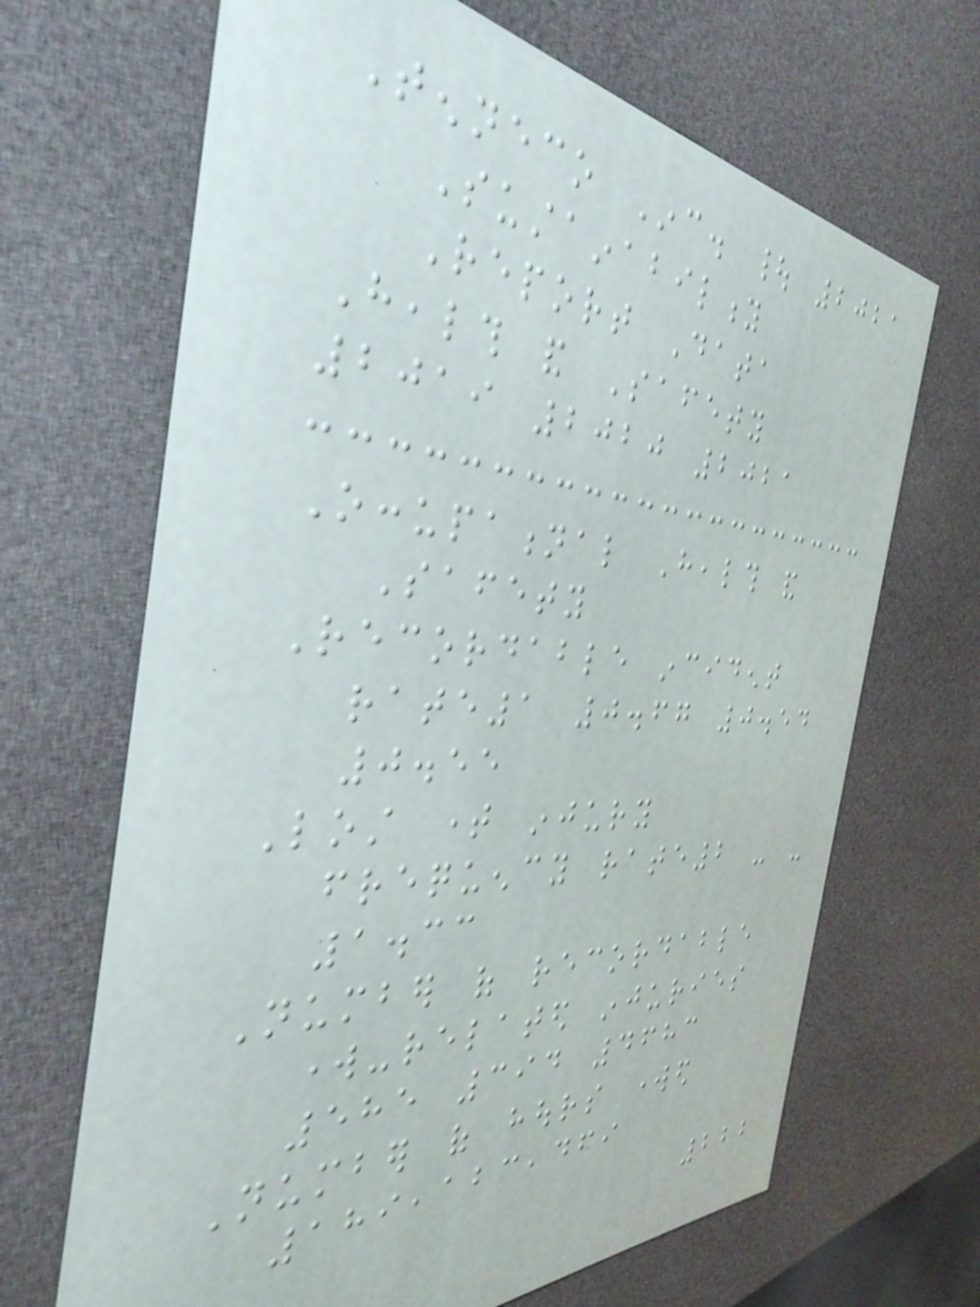Tenneco Inc. | 2021
Sustainability
Report Data
Health and Safety
2019 2020 2021
Occupational Health and
Safety
Recordable incident
rate1 0.67 0.54
0.55
Lost time injury
frequency rate2 - -
1.33
Number of recordable
work-related injuries
585 394 4683
Number of hours worked
189,123,469
222
